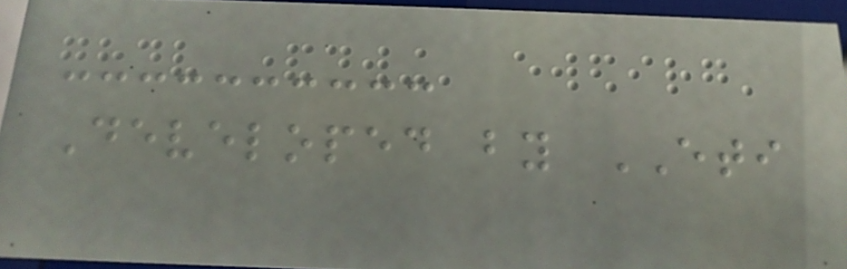Developed by ETI
